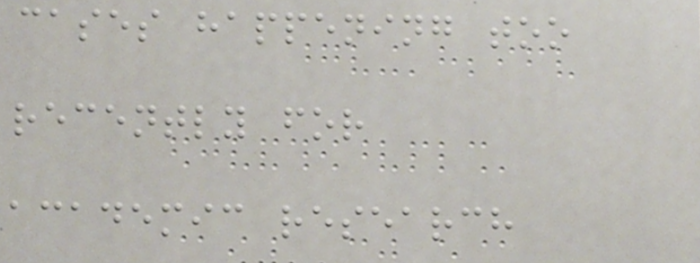cases happening too
recently for
academic research
